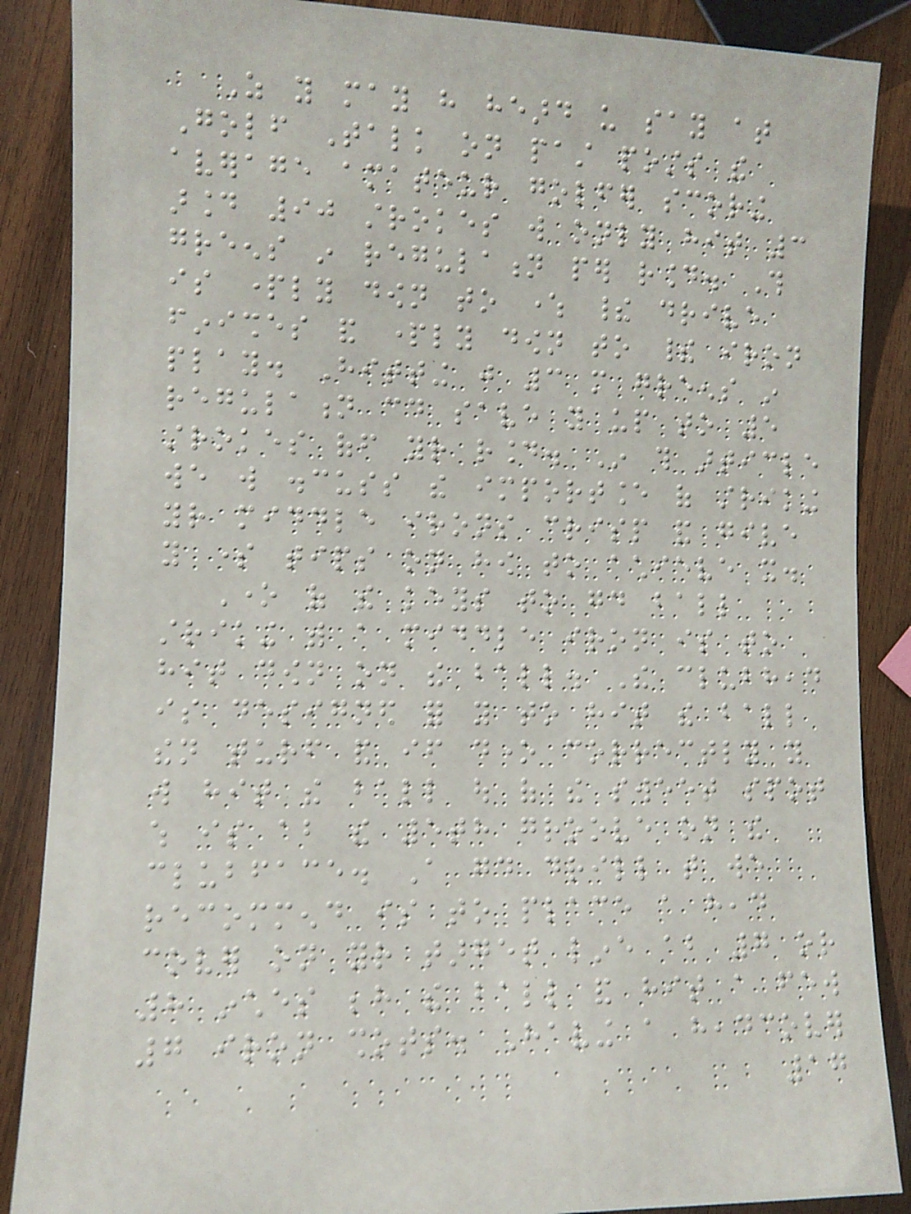As you may have heard us say at
Golf Talk on past posts the
average amateur golfer scoring
around 90 strokes will only hit 3
greens in regulation per round. This
is partly down to where their drive
finishes and partly down to their iron
play. Hitting just 3 more greens in
regulation could save you up to 5
strokes off your round. In this article
we will discuss the importance of striking
your middle irons crisp and give
you some tips on how to achieve it.
One of the keys to good ball
striking with a middle iron is to
hit down on the ball. The clubhead
is designed for you to hit the ball
then turf and if done correctly you
will hit the ball out of the sweet spot
which is about the 5th groove on the
clubface. A good drill that we
recommend is to place a head
cover on your target line about 7 or
8 inches behind the ball and hit a few
7 iron shots. Having a headcover
17
